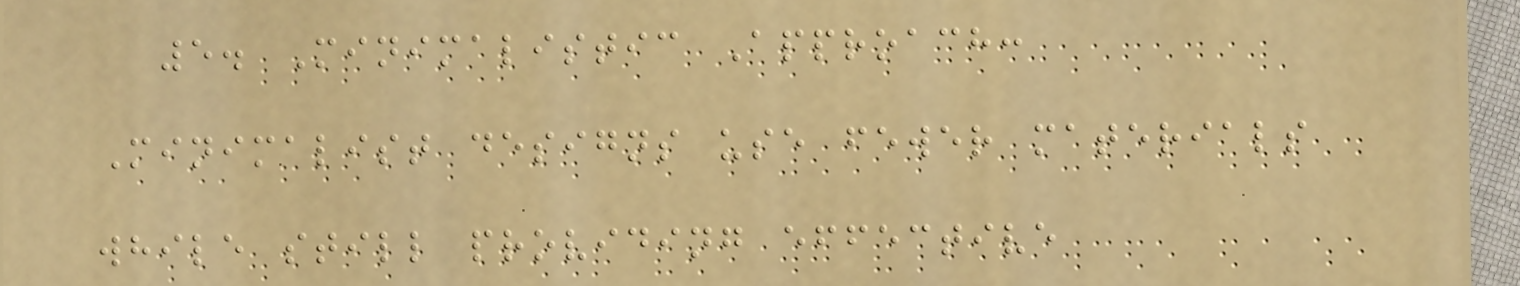5. Minimalistic Approach:
Minimalist designs use fewer materials
while still providing effective
